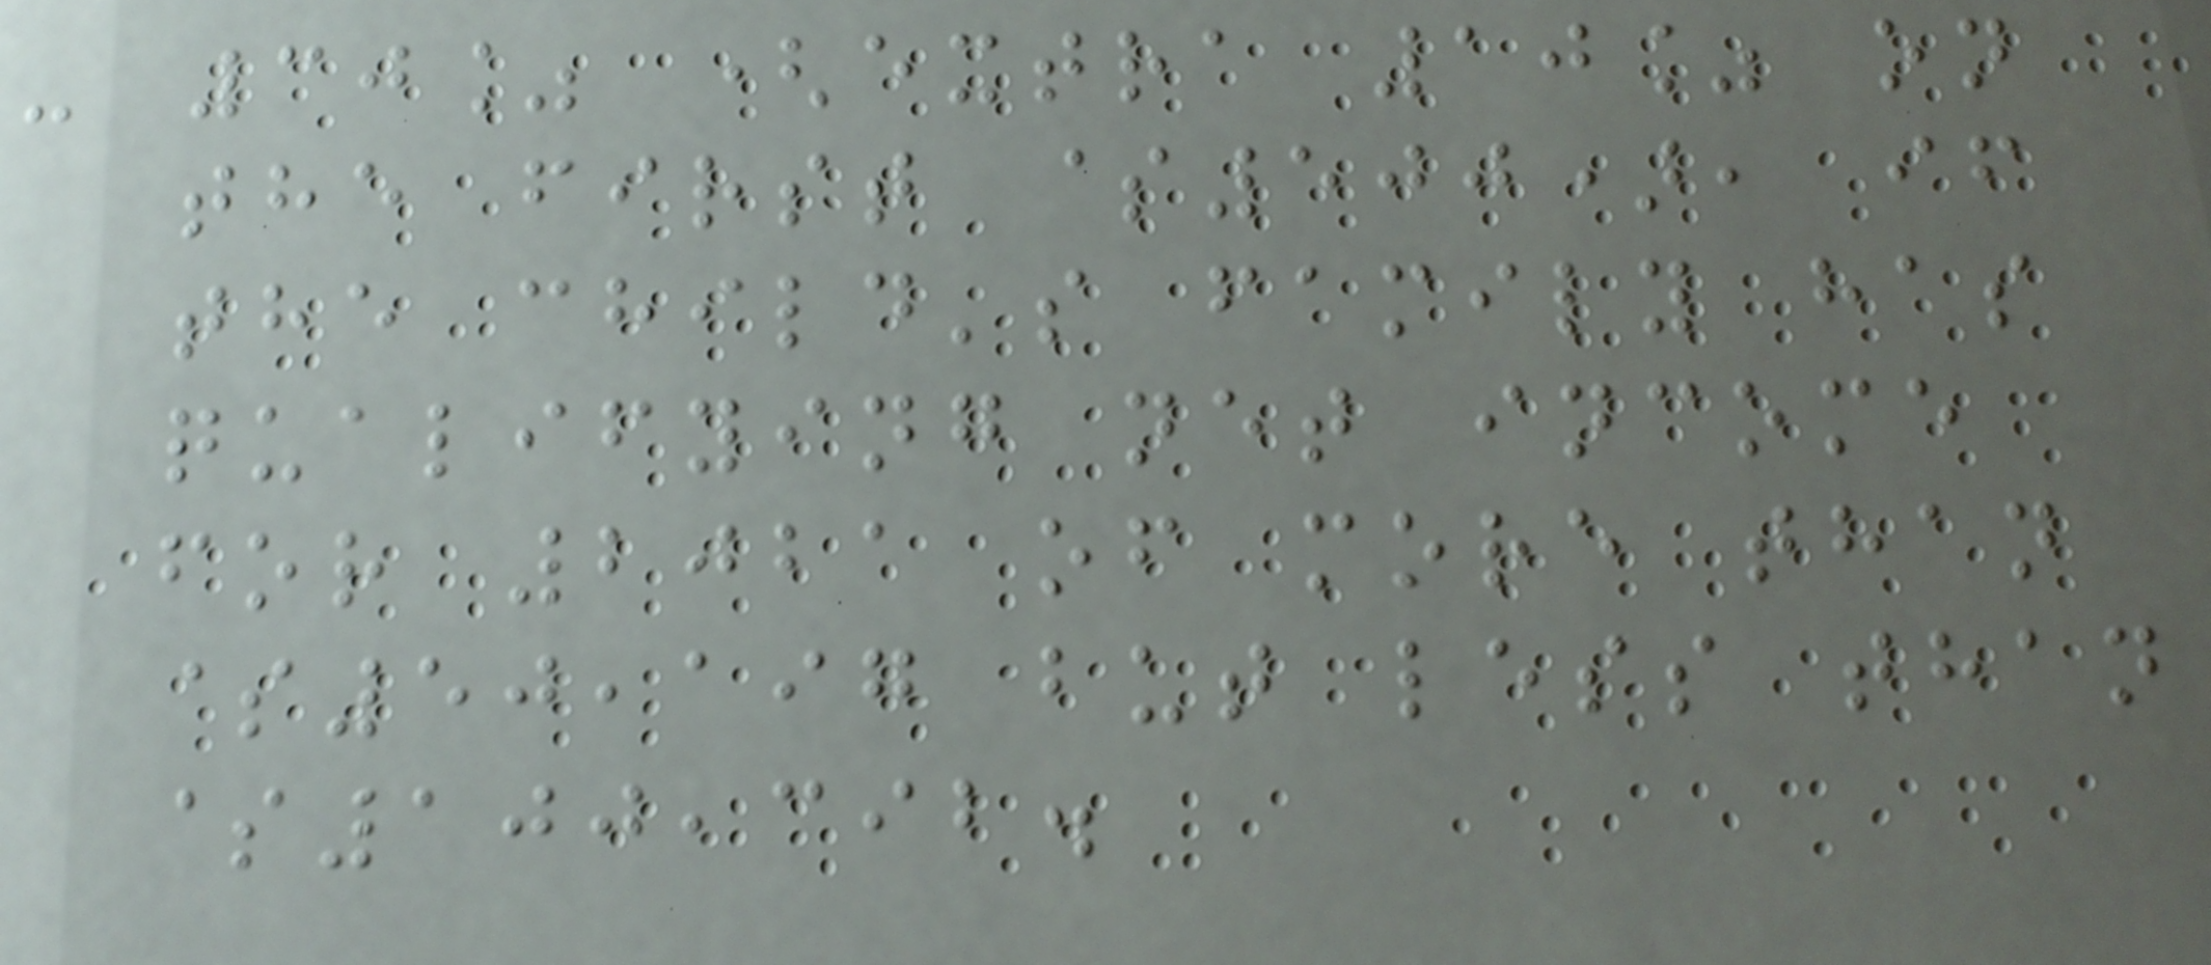- 30% (extra 10% on
the first $500), if
the child's family has
qualifying net income
for 2021 of more than
$50,197 but less than
$100,392.
